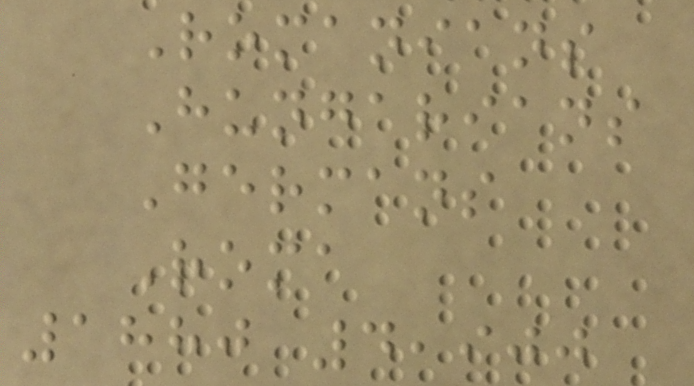Romanians
Hungarians
Germans
Roma
1880 4,900
